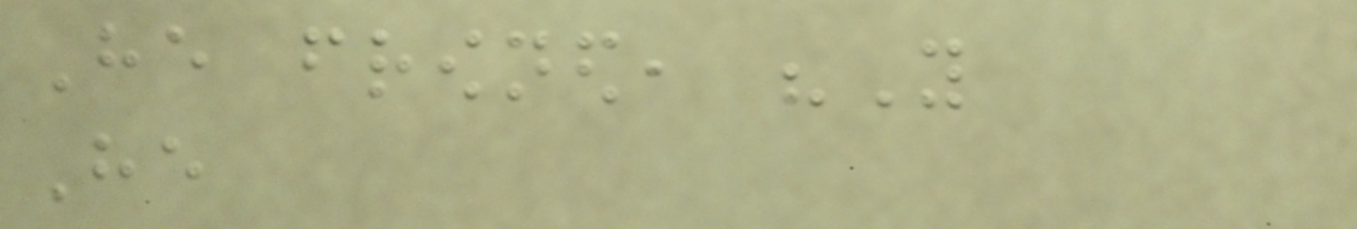He frowned, "You
He
